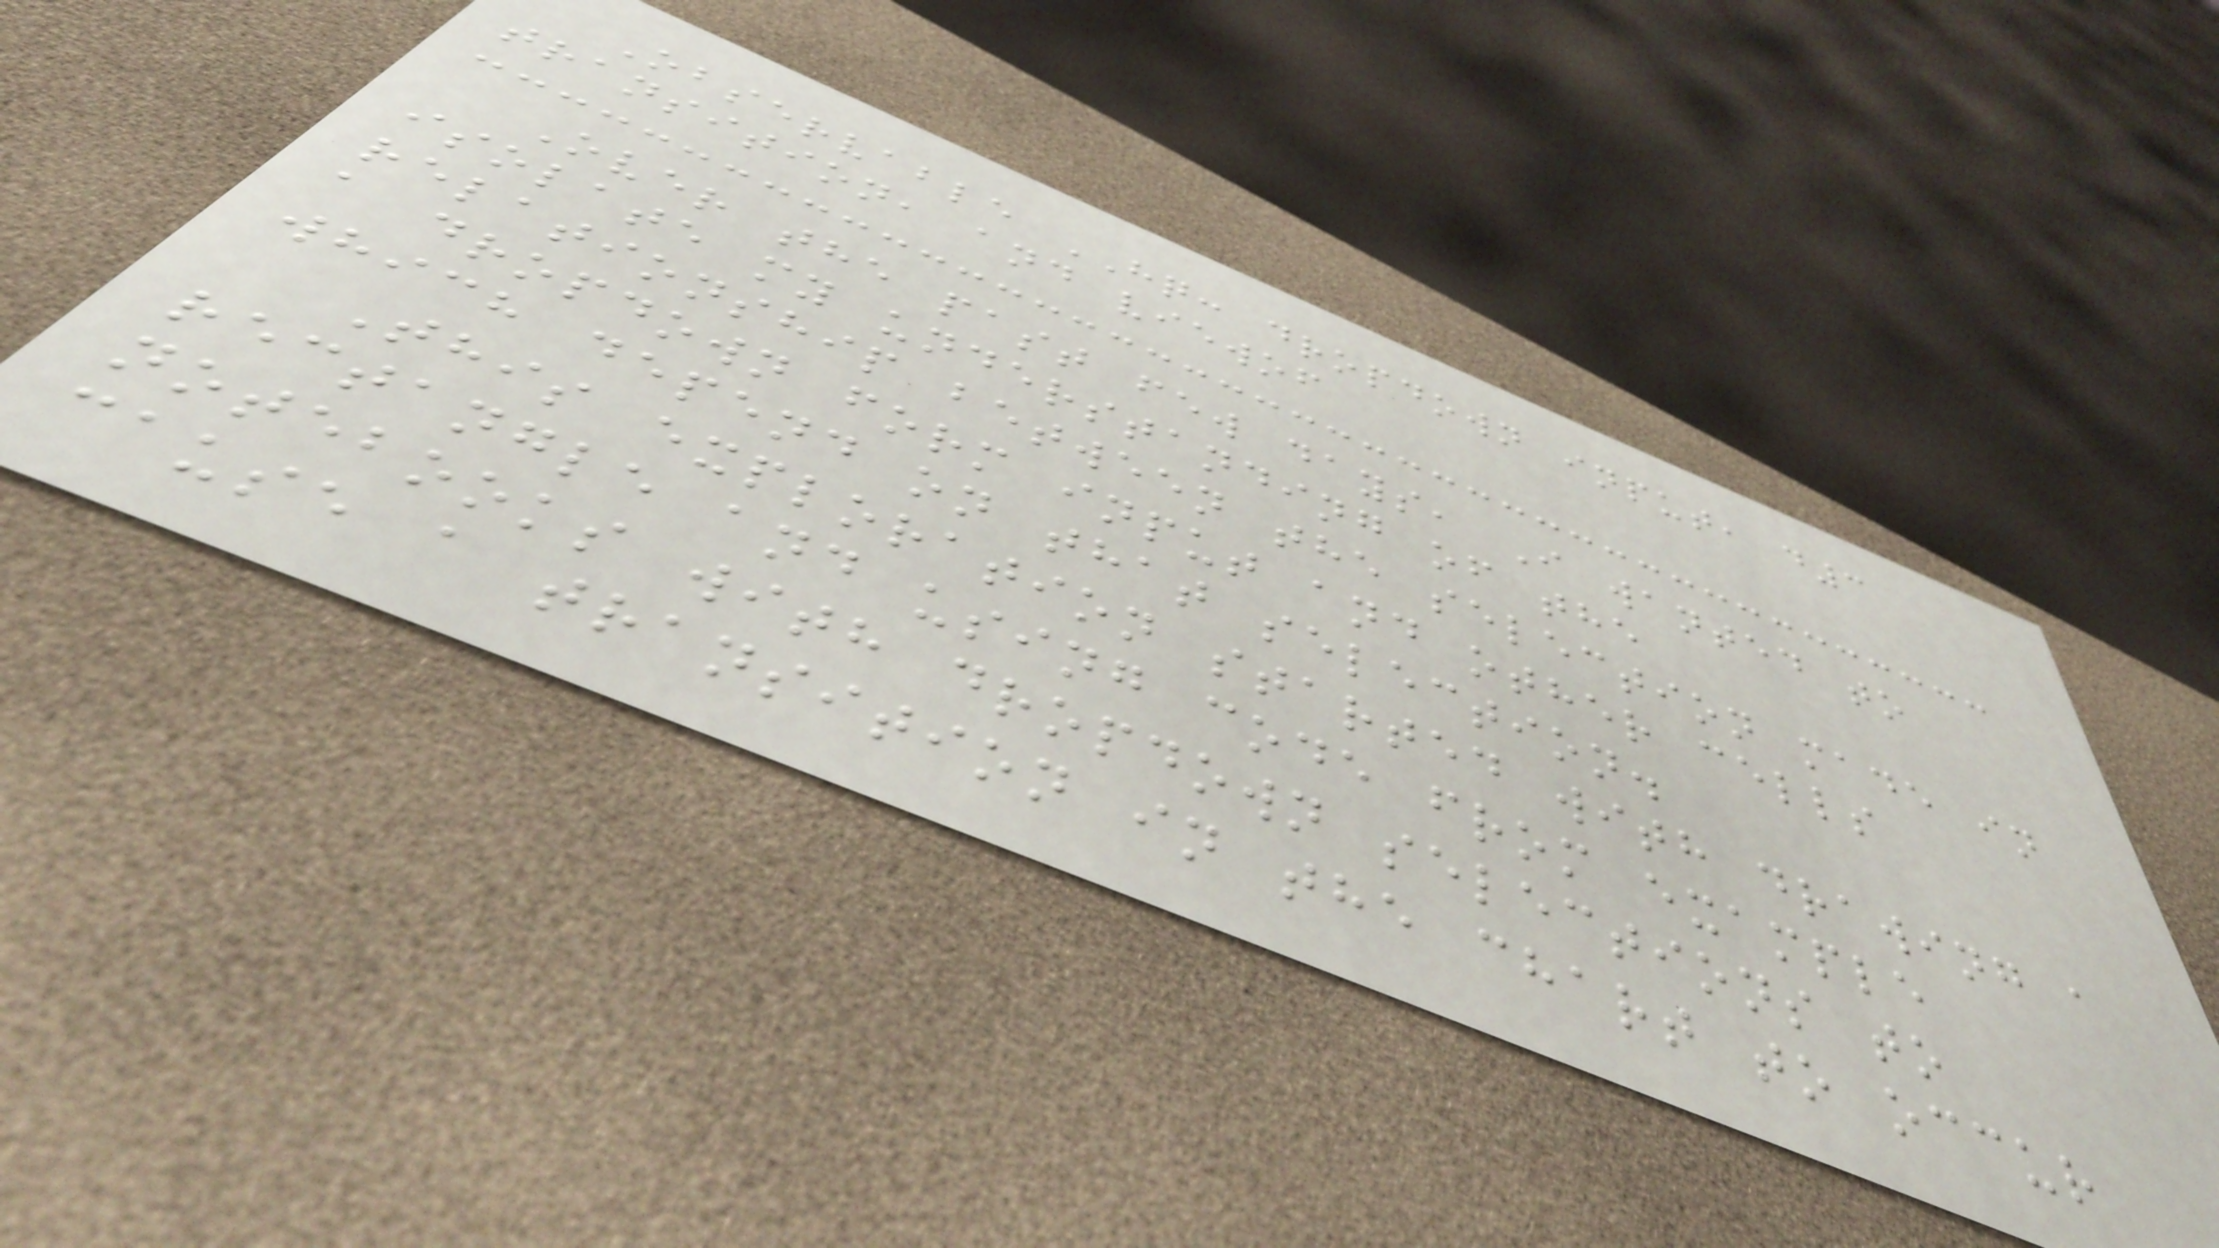Observable HQ: dropdown input, d3
transition, and viewof
Over the past few days, I wanted to
isolate my understanding of the
relationship between the selection made in
a dropdown form input and other cells
which depend on that selection.
This exploration started with drawing a
rectangle and using code from example
notebooks with dropdown selections to
cause a transition in the chart to occur
